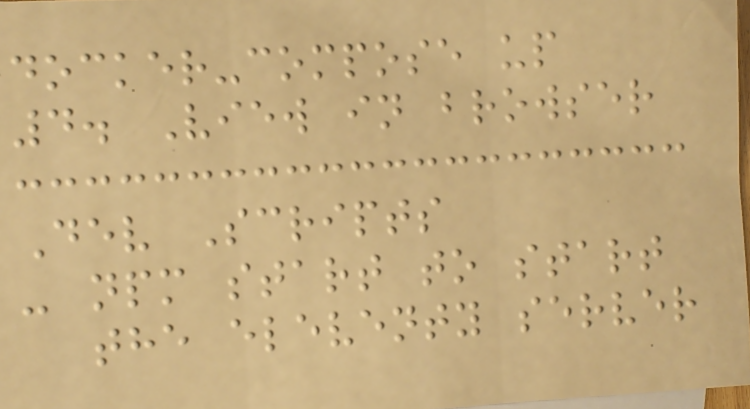docker-compose up
4. View in browser
Dev Scripts
- npm start to start
the eleventy server
